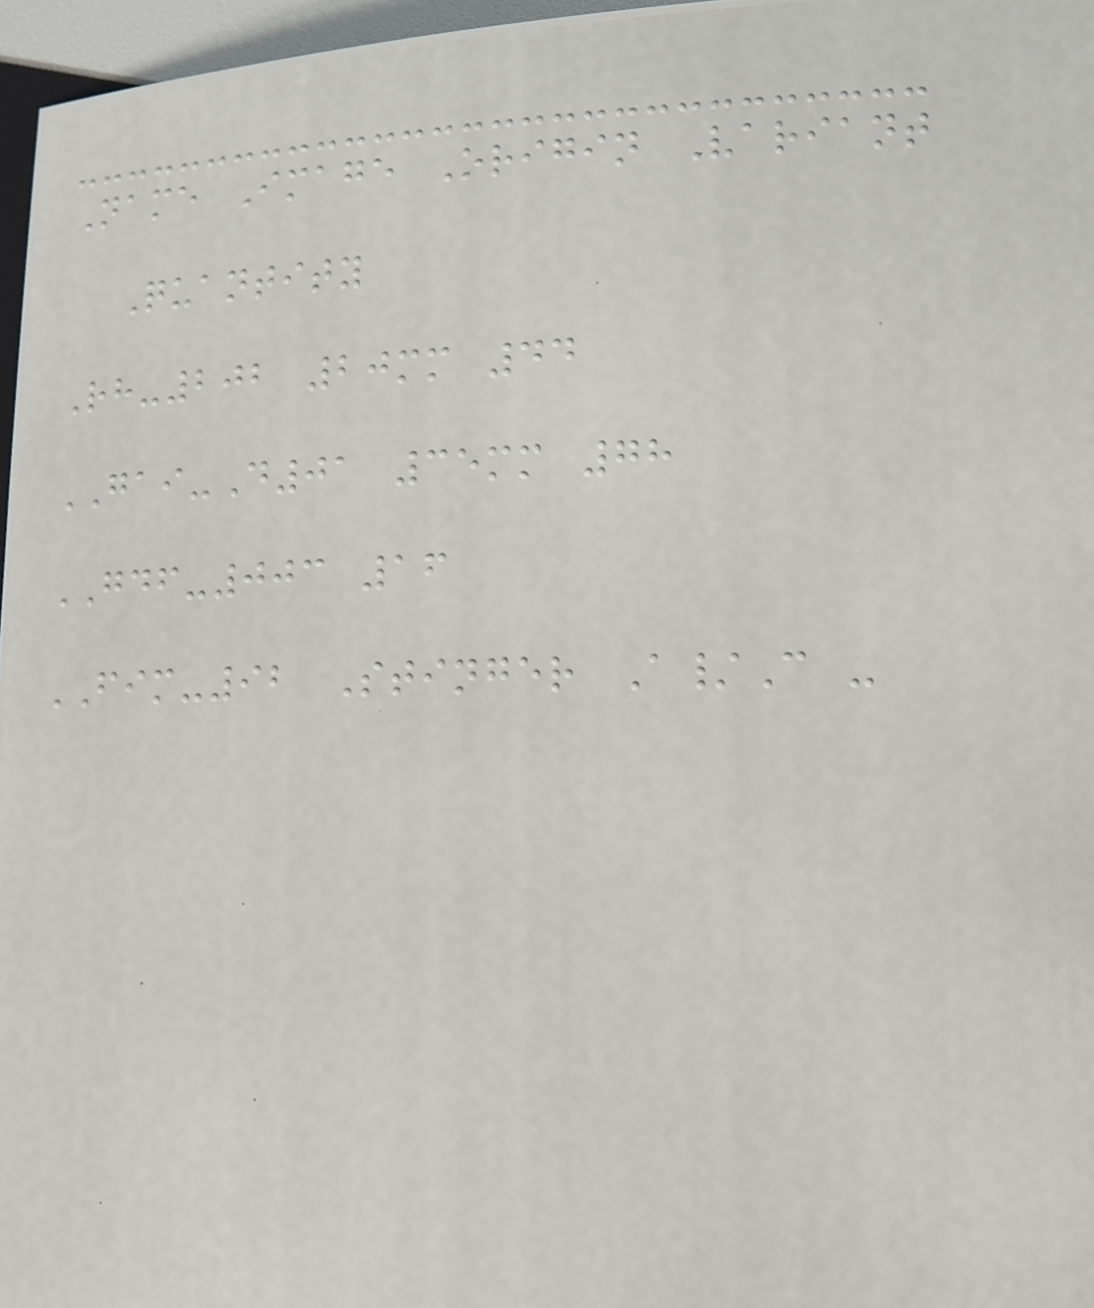Name Image Origin Variant
Quantity
Rh-202 20mm 44
GAI-D01 35mm 78
GDF-003 16
FIM-92 Stinger A/C -
